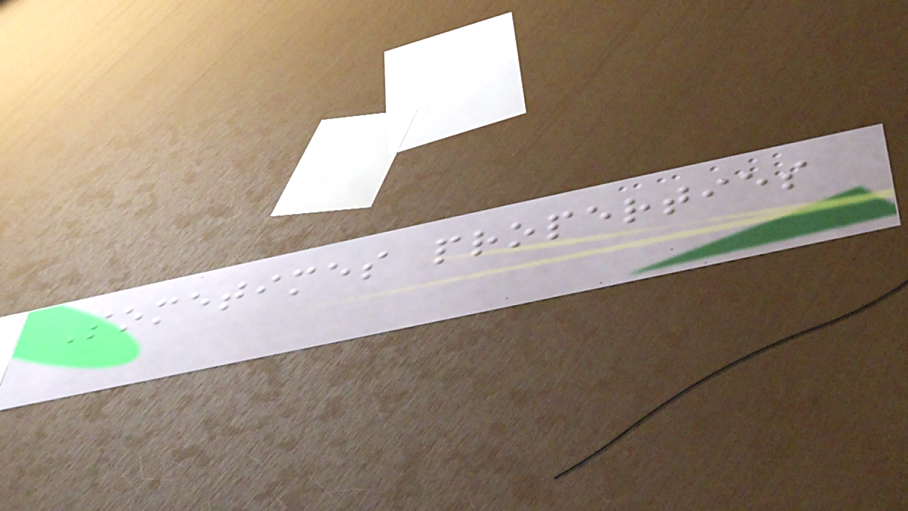Sometimes properties
